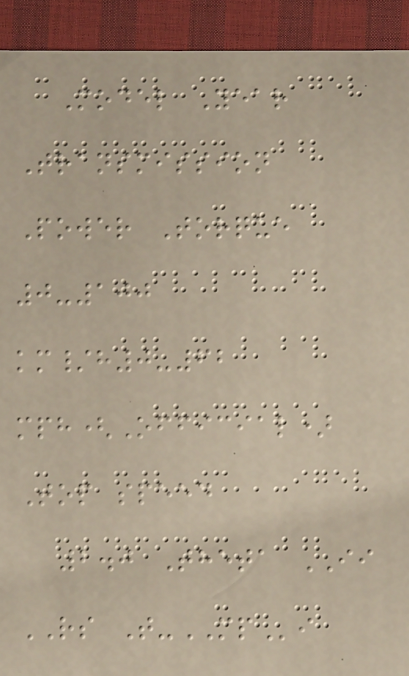Model Year
Transmission
Power Torque
0-100
km/h0-62
mph(Official)
Top speed
2.0 Theta II
RS T-MPi
